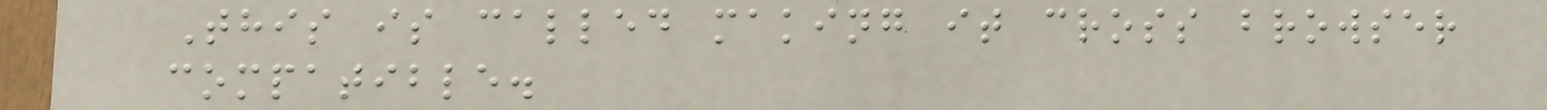This is called making it cross browser
compatible.
